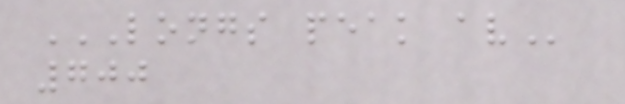LONGS PEAK AV
700
